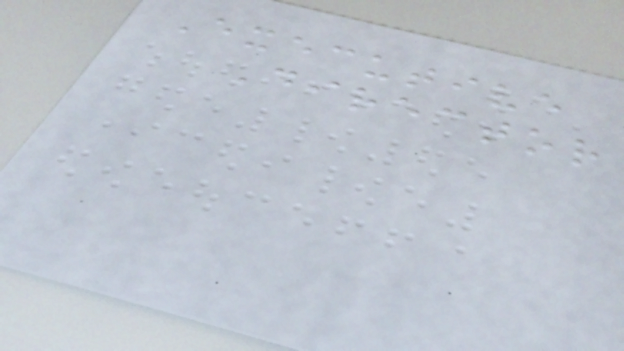Executive
Director
